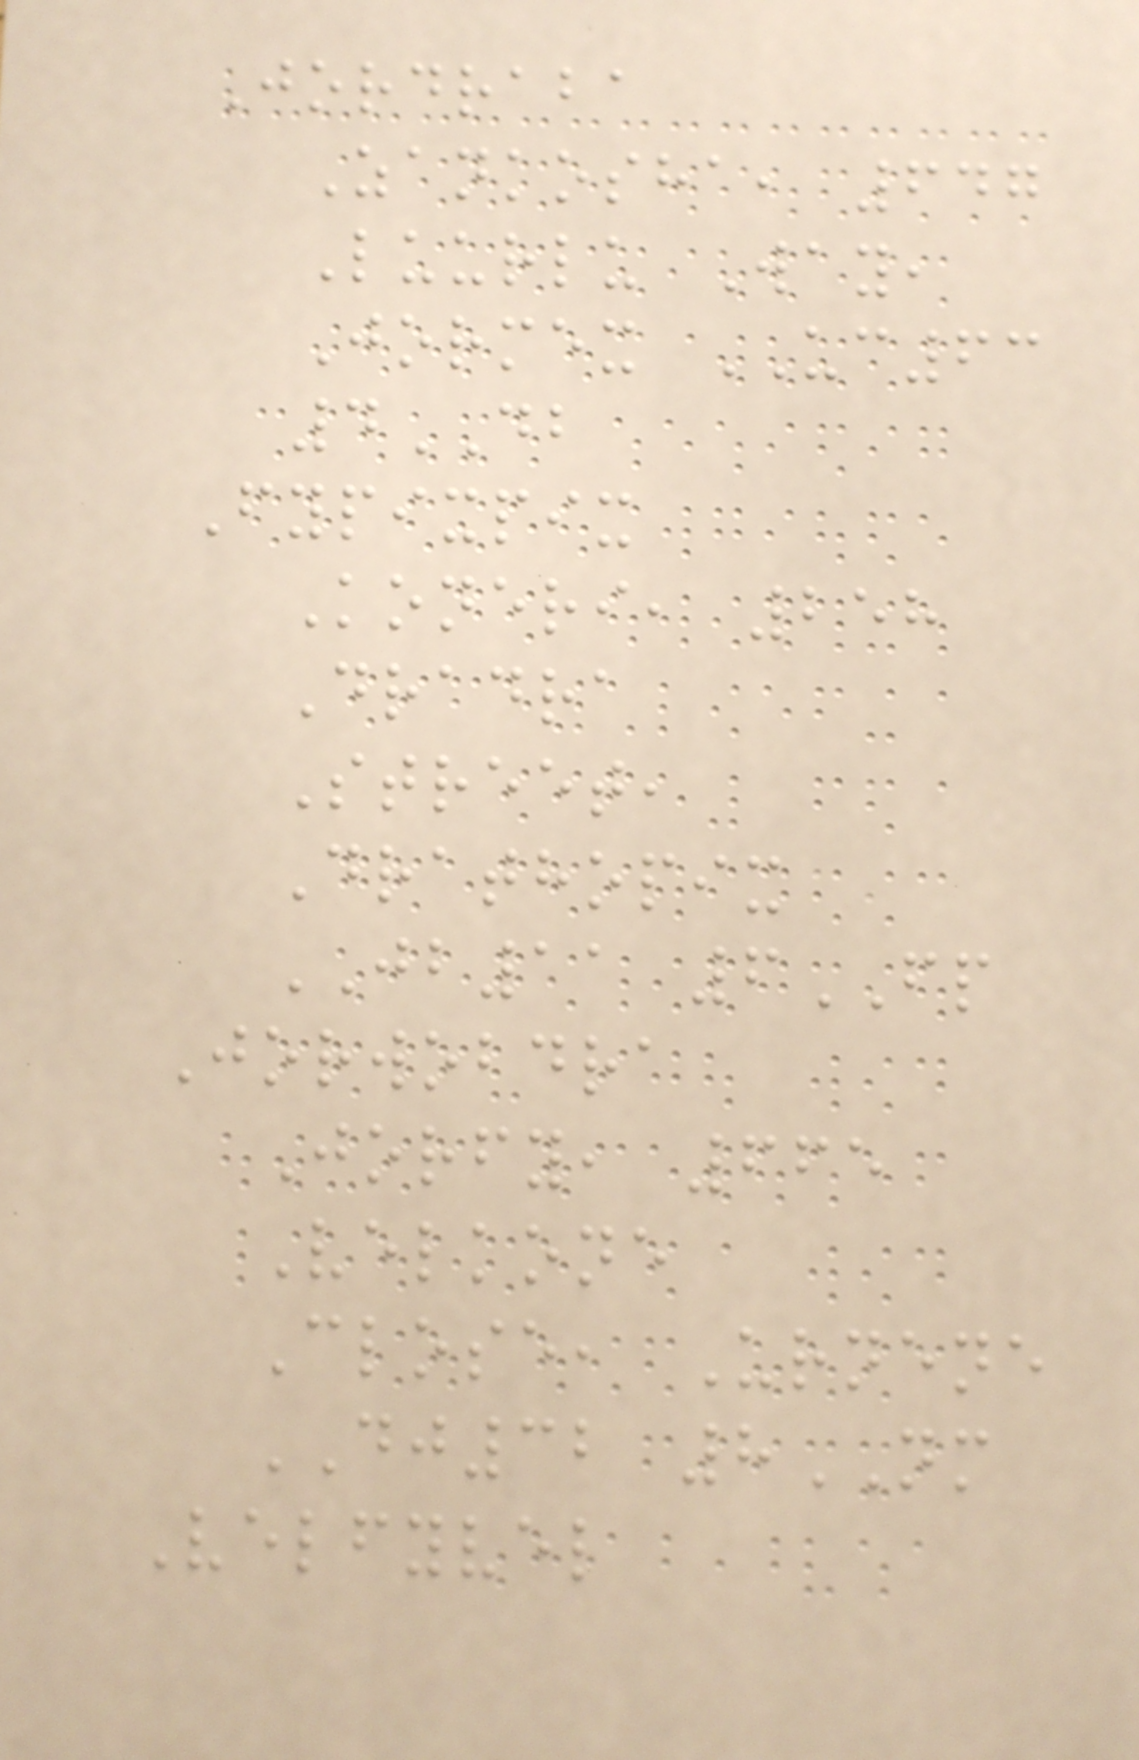Jordraba
Zankosha, 647
Luurlu Way,
Jormex UC63
4DB
Fypixpix
Koneri, 258
Dradra
Street,
Drathopix
JB11 6FP
Jorwobdra
Jorfy, 665
Velkone
Close, Urnene
DJ32 8NM
Velfyvel
